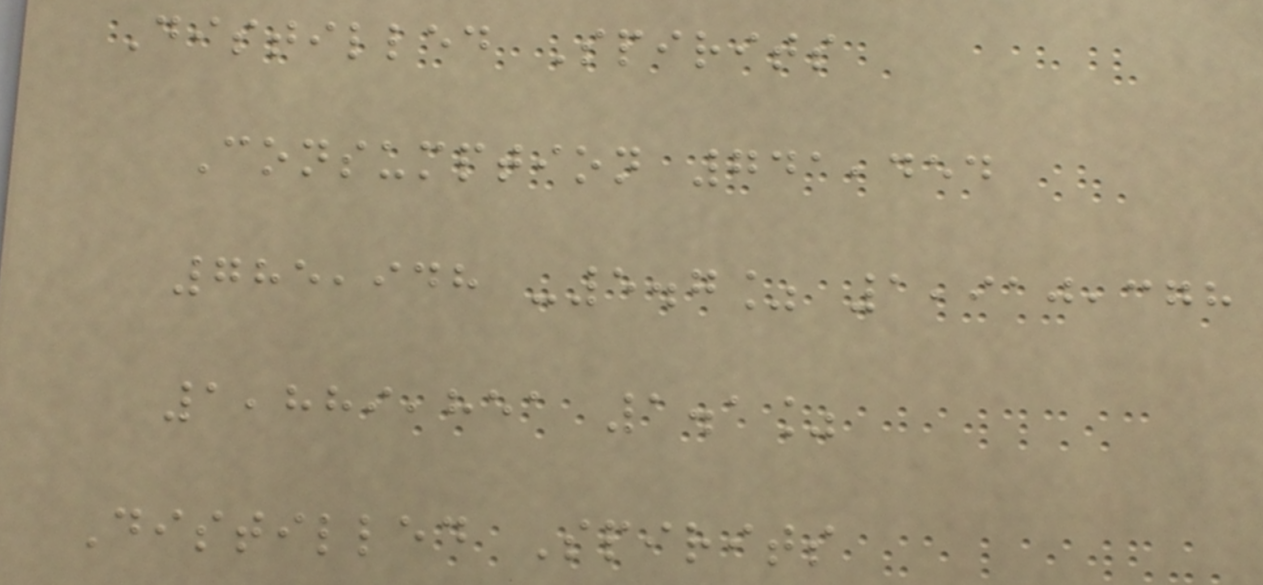Distilled Spirits
Consumption 741,454
785,948 -5.7% 1,910,378
1,889,851 1.1%
Distilled Spirits
